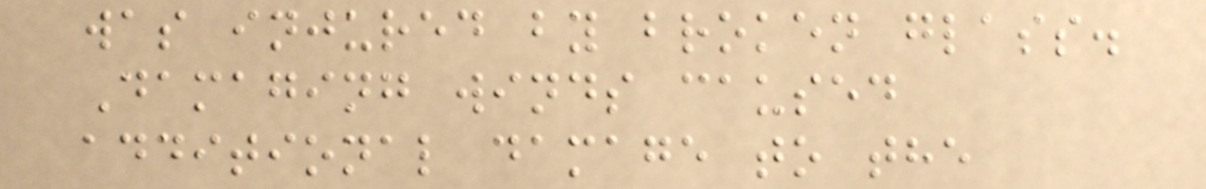was injured by broken glass.
Damaging winds caused
additional damage to the
